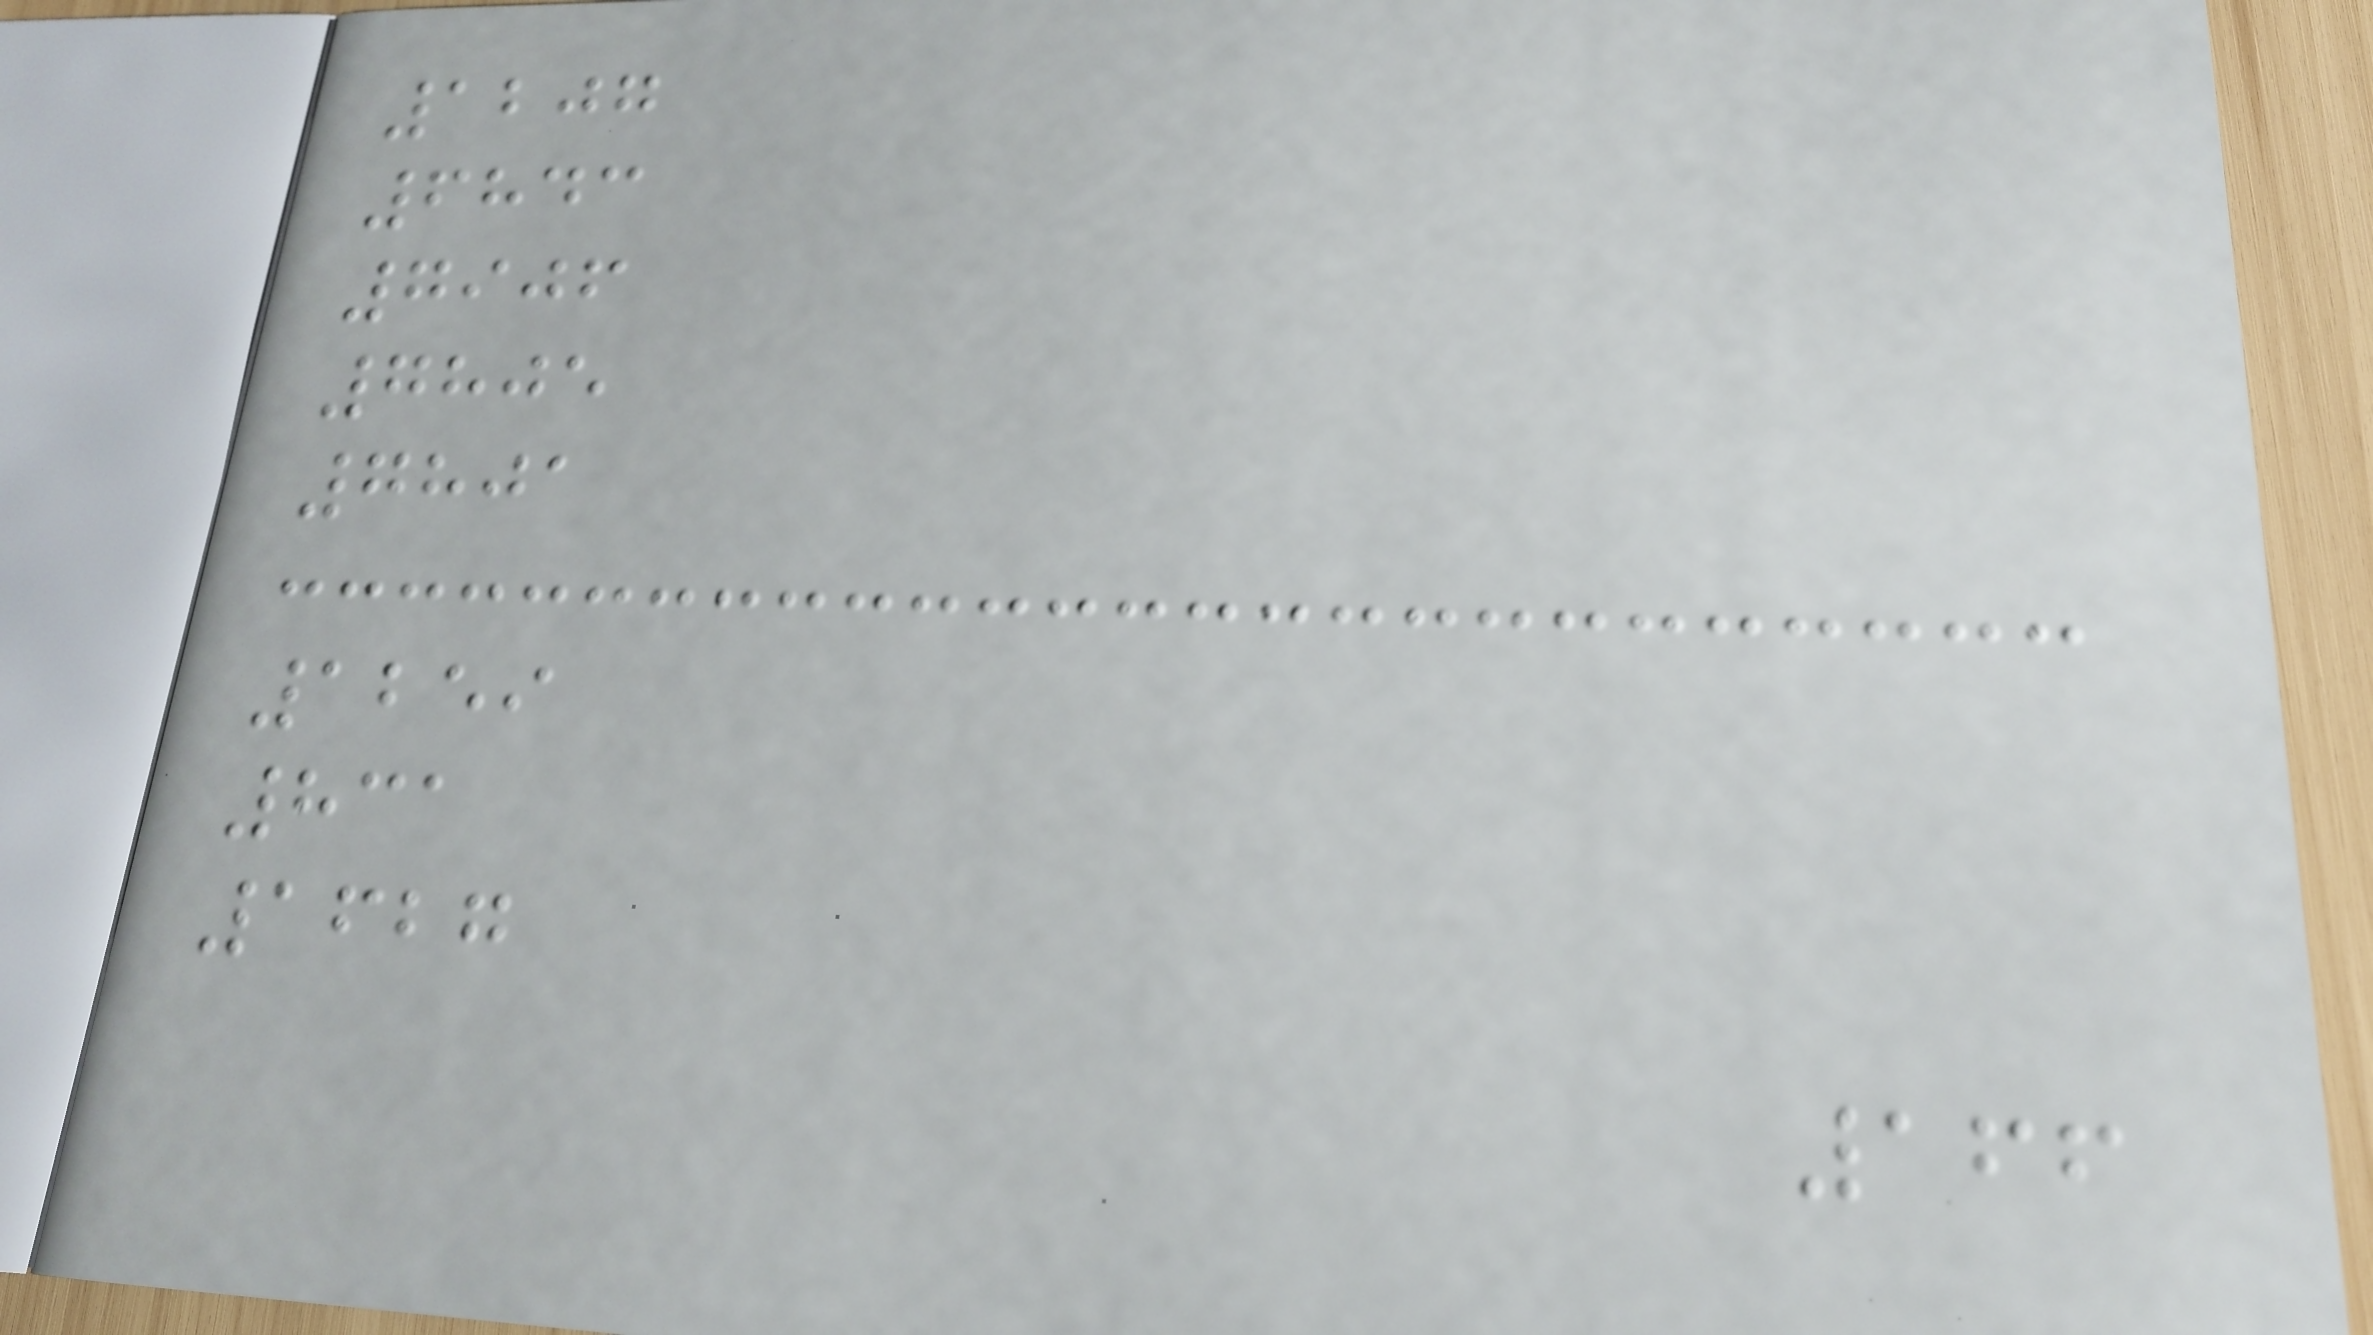1207
6843
7906
7805
7801
1259
831
1627
166
